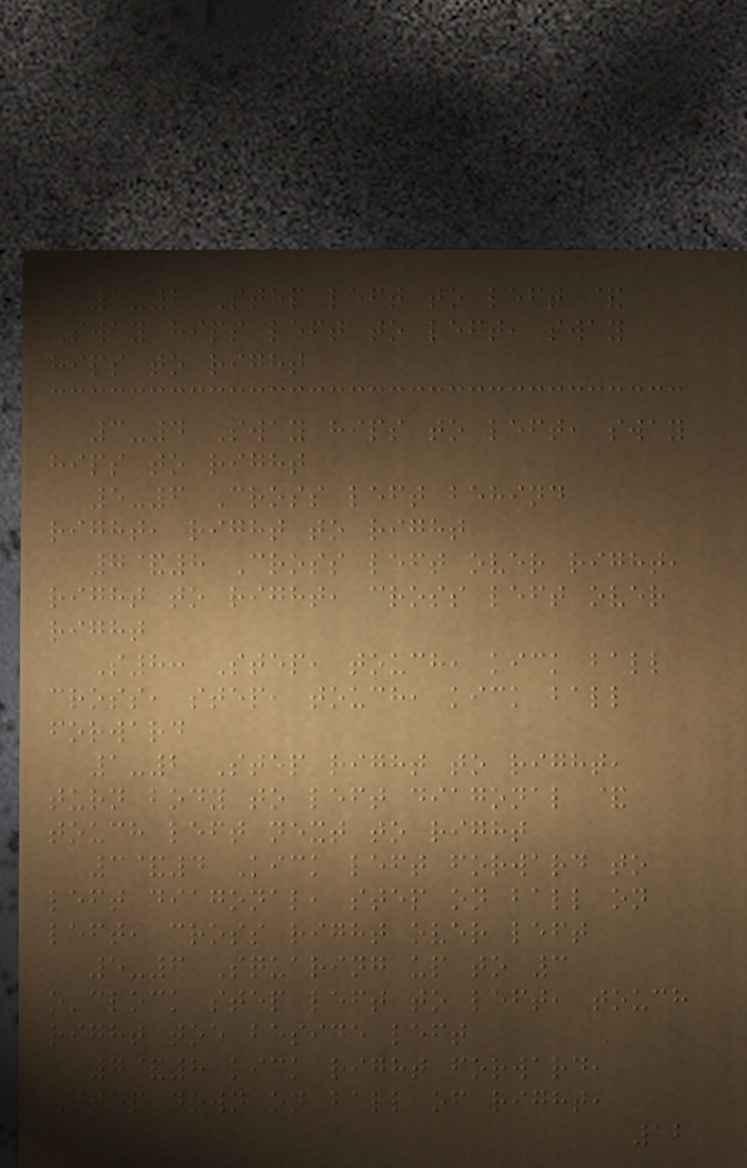1-2 Step left to left &
Sway hips left to left, sway
hips to right
3-4 Sway hips to left, sway
hips to right
5-6 Cross left behind
right, right to right
7&8 Cross left over right,
right to right, cross left over
right
S8: Step, touch, kick ball
cross, step, touch, kick ball
forward
1-2 Step right to right,
turn body to left diagonal &
touch left next to right
3&4 Kick left forward to
left diagonal, step on ball on
left, cross right over left
5-6 Squaring up to 3
o'clock step left to left, touch
right toe beside left
7&8 kick right forward,
Step down on ball of right,
12
